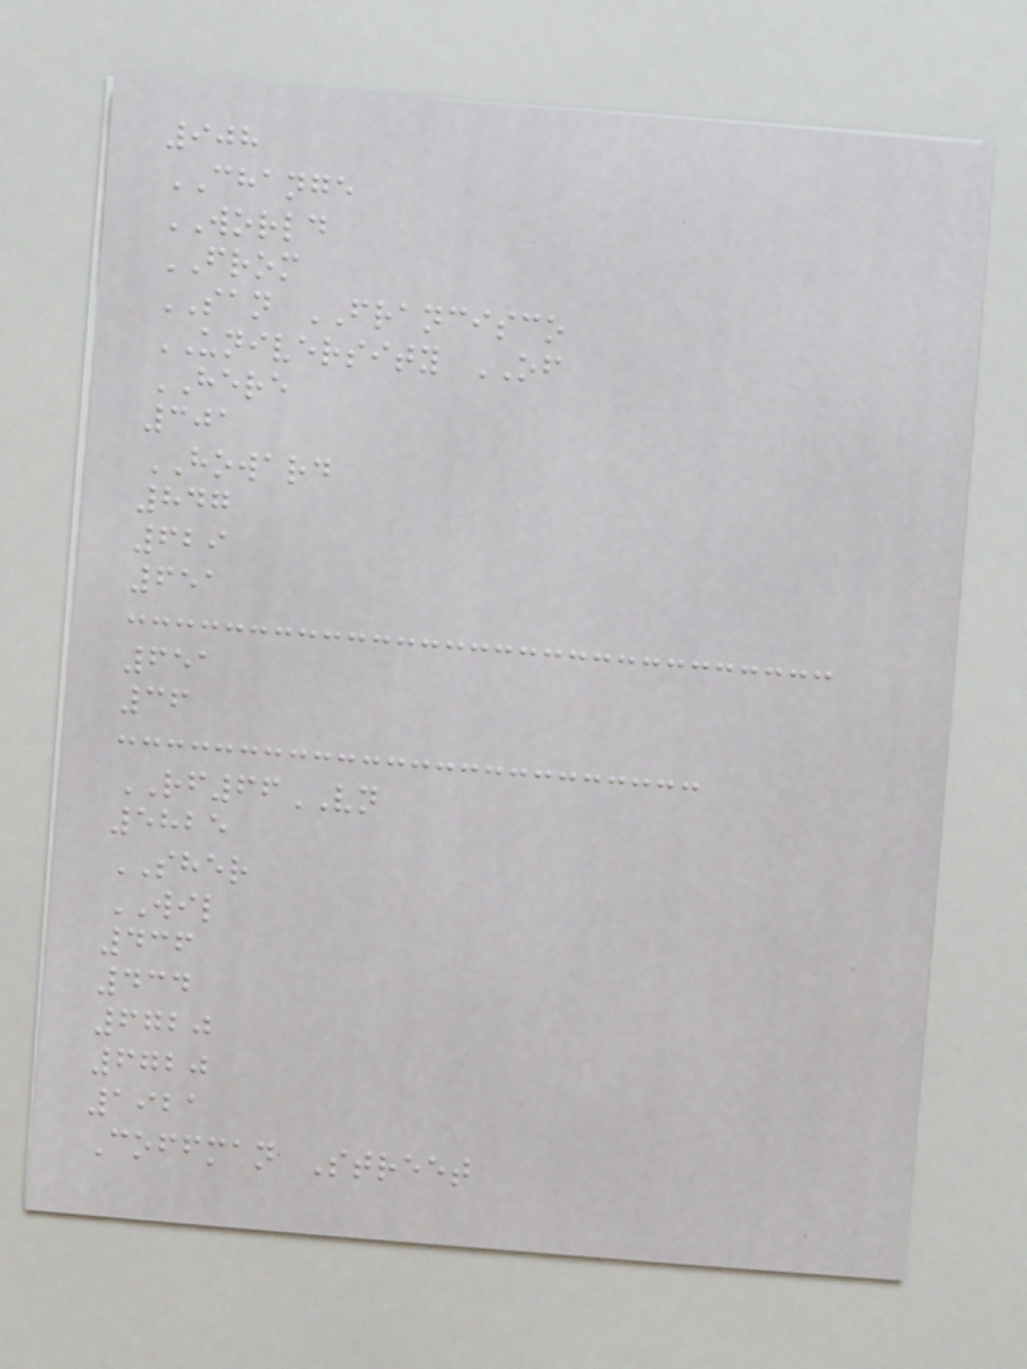908
CHANGE
WORLD
FROM
SAN FRANCISCO
UNIVERSITY OF
HERE
301
HOWARD
847
629
651
651
36
RF66VN
5825
SHER
WIL
436
434
6720
6720
1921
Coffman Street
